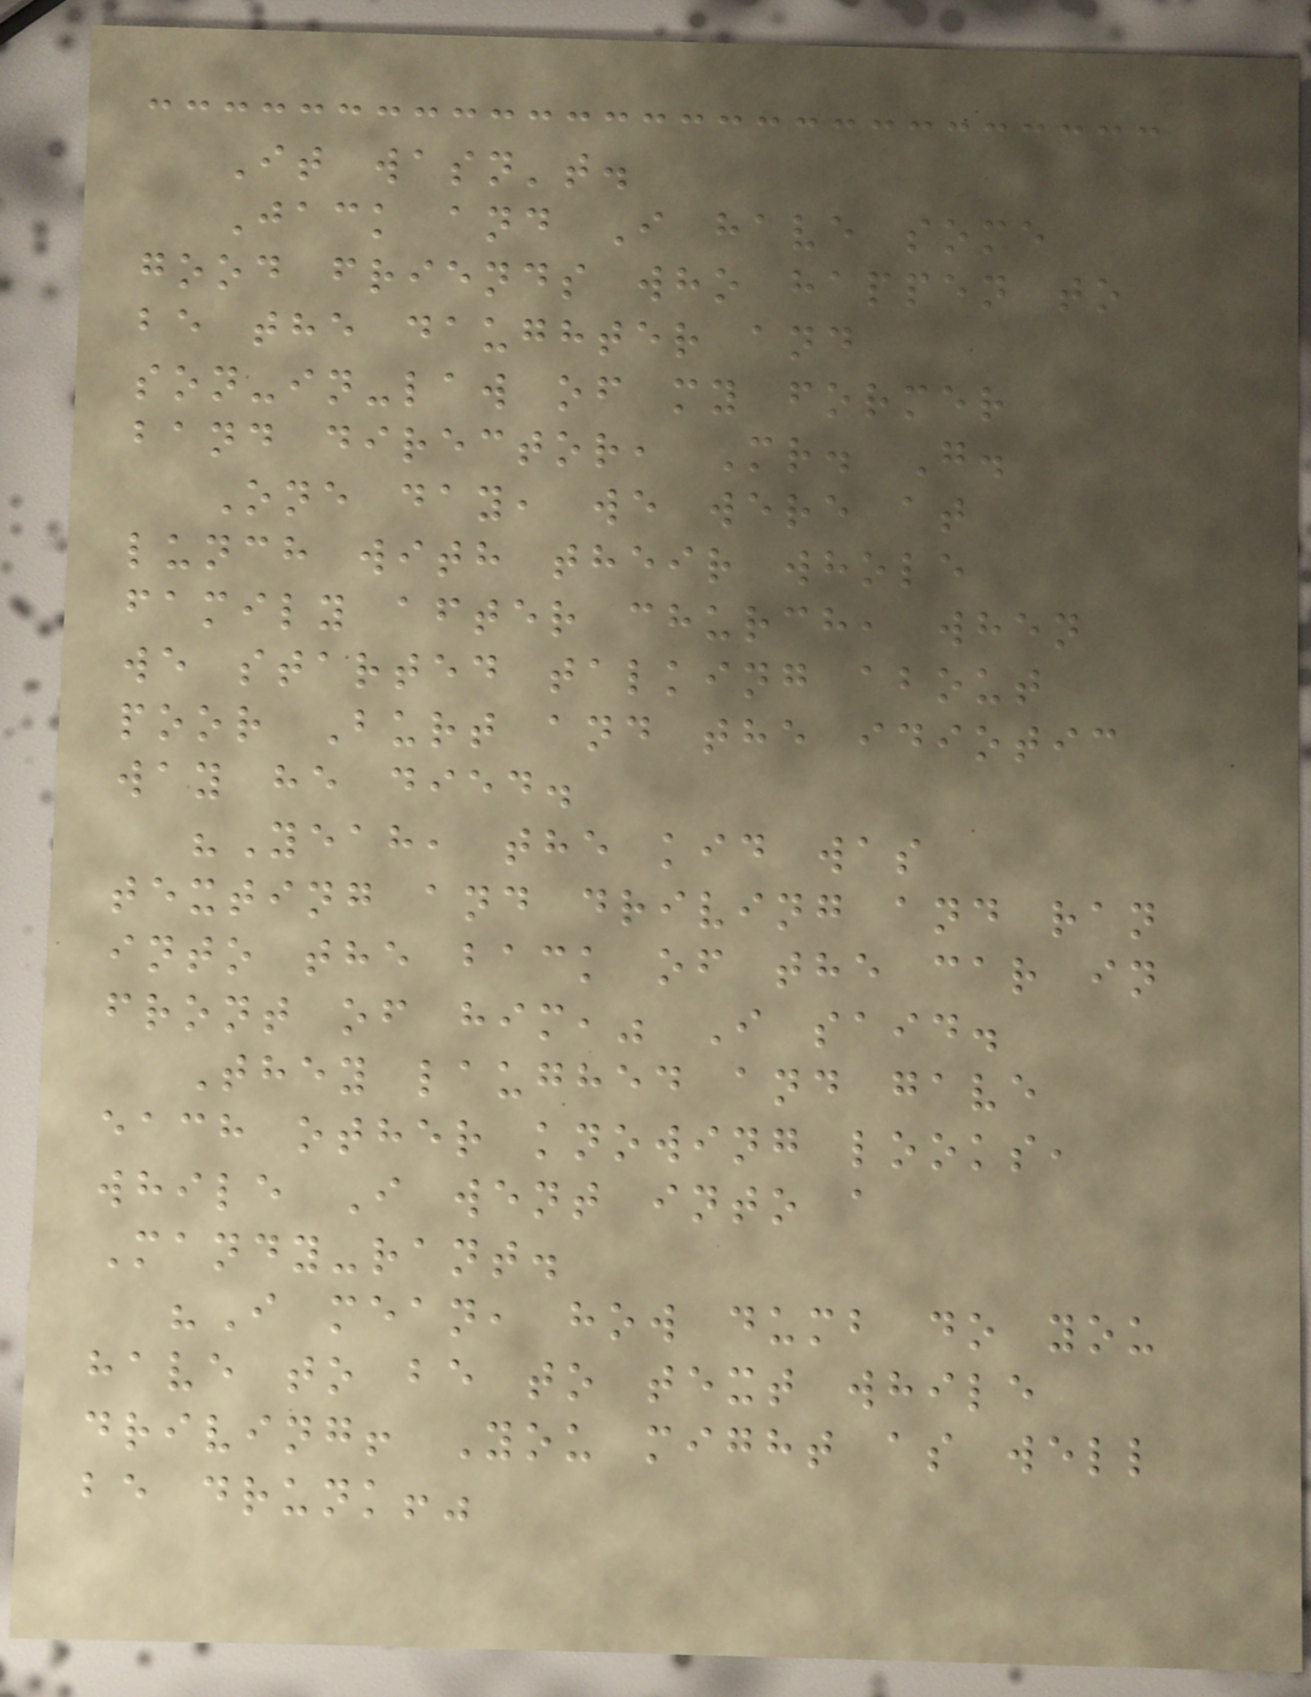It wasn't.
Jack and I have some
good friends who happen to
be the daughter and
son-in-law of my former
band director, Mr. G.
One day, we were at
lunch with their whole
family after church, when
we started talking about
poor Burt and the idiotic
way he died.
"Yeah, the kid was
texting and driving and ran
into the back of the car in
front of him," I said.
They laughed and gave
each other knowing looks,
while I went into a
Mandy-rant.
"I mean, how dumb do you
have to be to text while
driving! You might as well
be drunk!"
